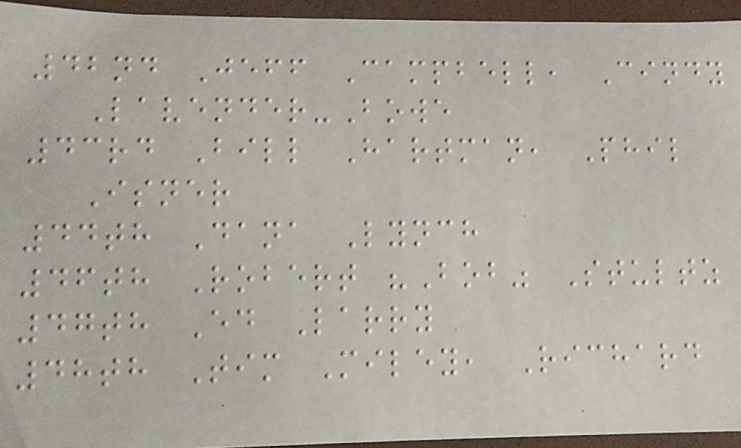42nd Jeff Campbell, Cindy
Lavender-Bowe
43rd Bill Hartman, Phil
Isner
44th Dana Lynch
46th Robert "Bob" Stultz
47th Ed Larry
48th Tim Miley, Richard
